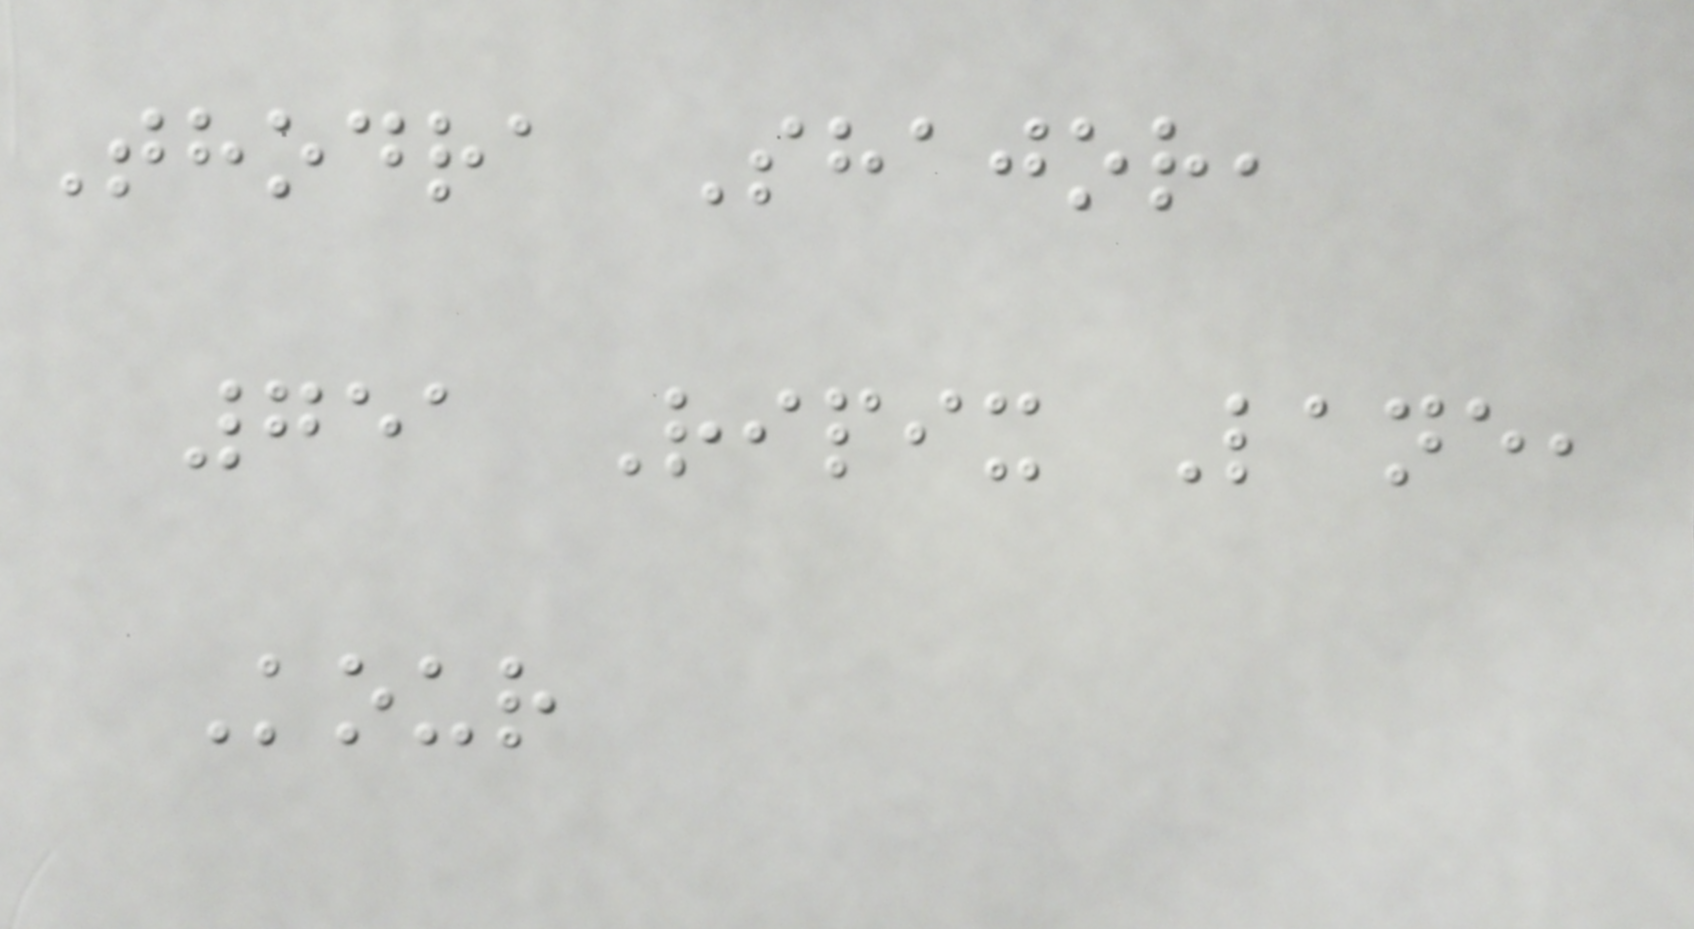Thodra Shajor,
751 Ripix Lane,
Kour
